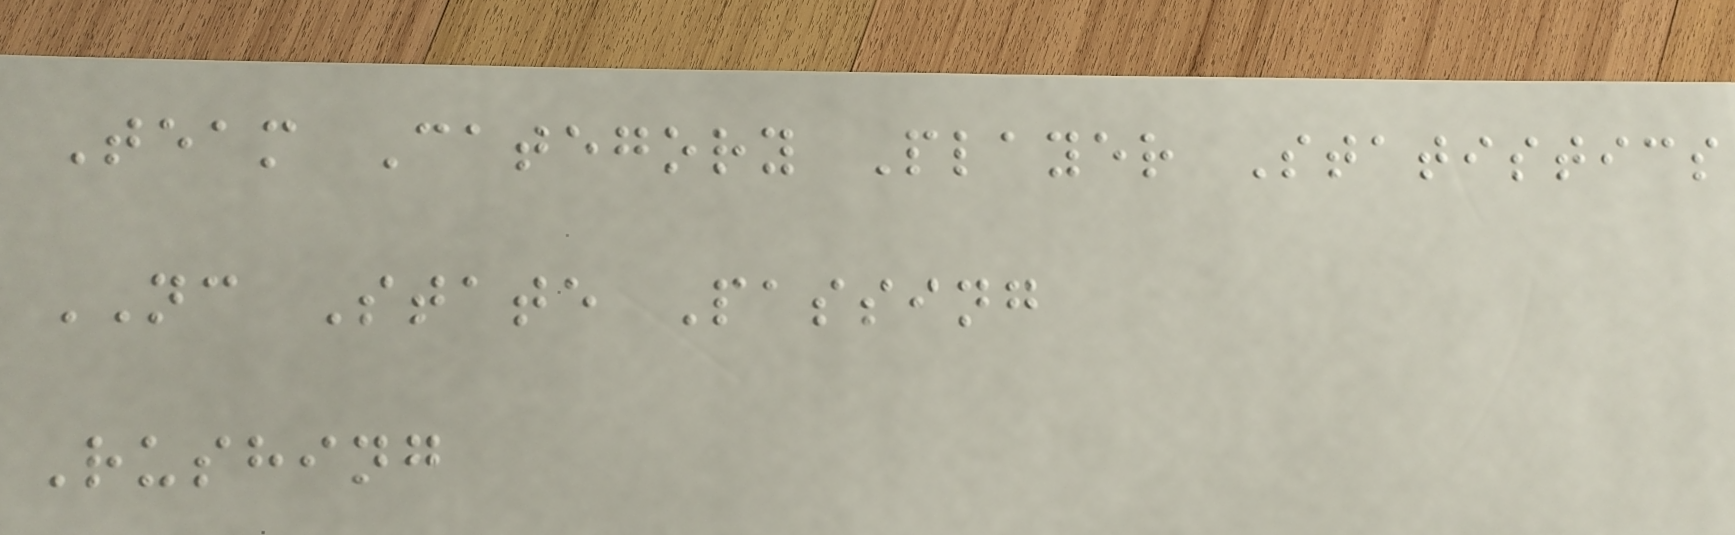Team Category Player Statistics
NC State Passing
Rushing
